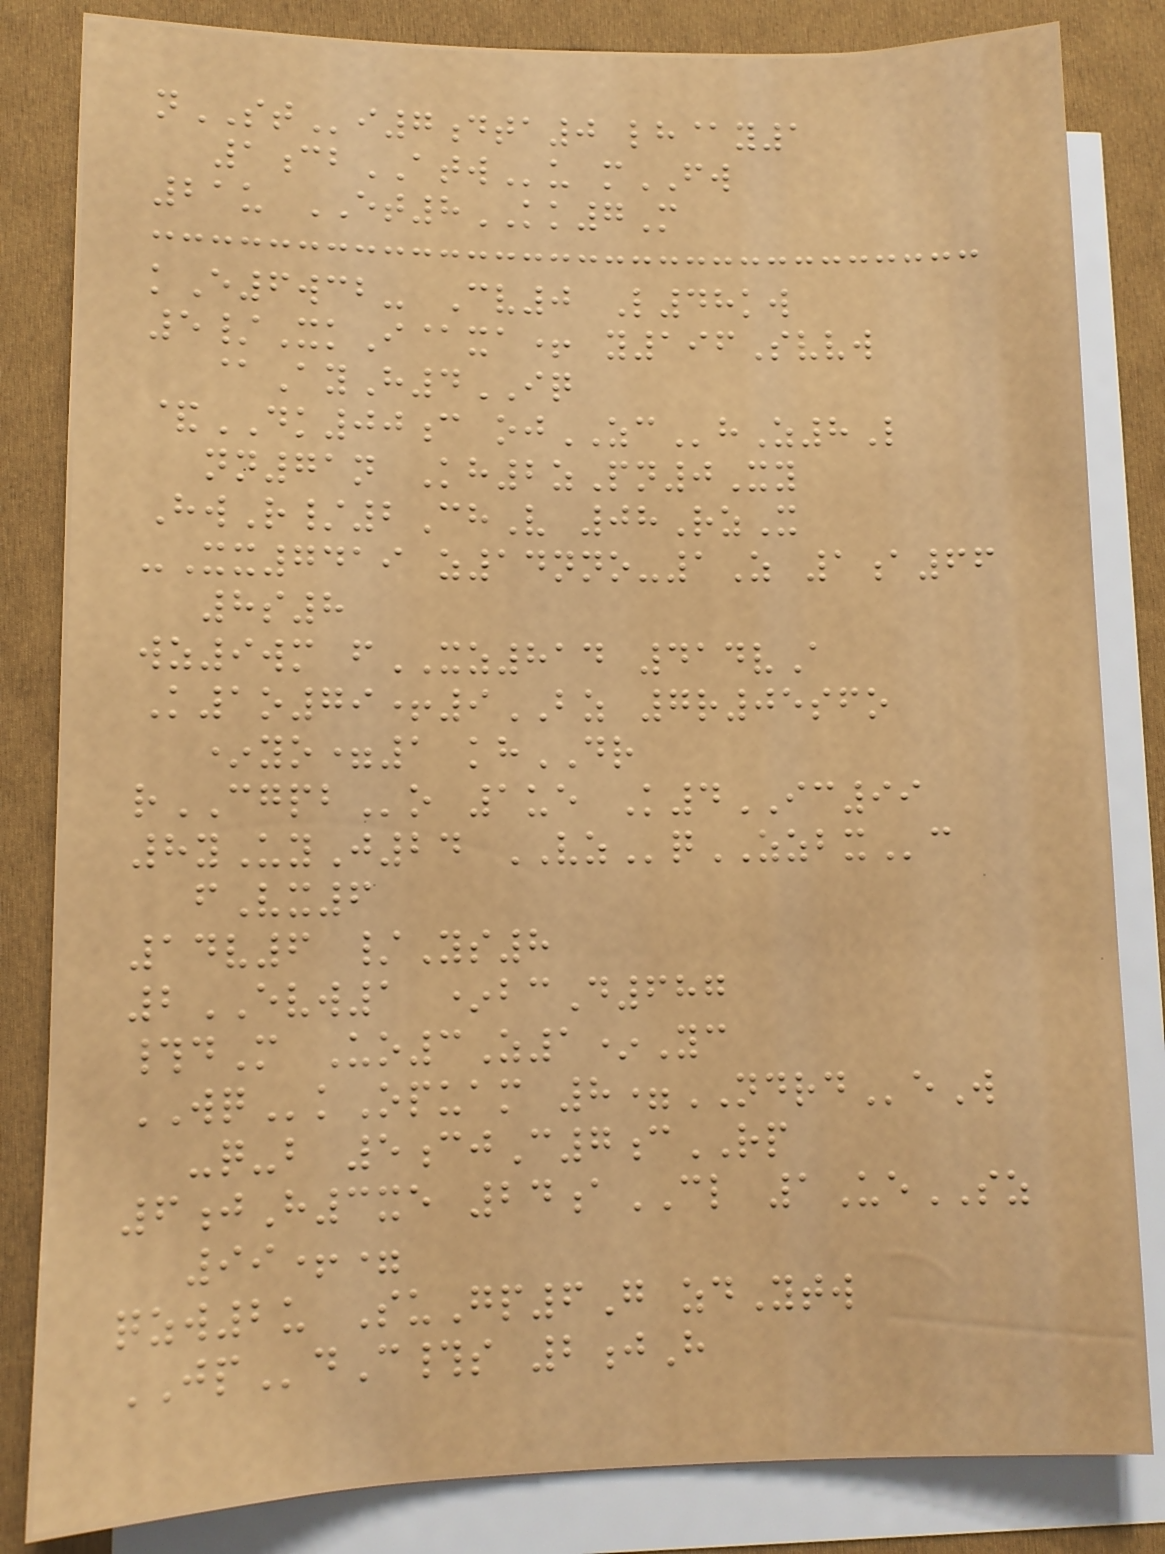nSTi7dta0 lh@y1
1cbATWu mFW
21u ET8KK7M
kE6wcb- Cv0 L48kw
5/XkI@xa+ y196Svvw
@AyH4IQ
&DK00c ojZChZ8L
nn71n Kh2zPn0Xy
HwR/2ChV 08RzX
-Xx7419 z14nno-1Z 1a66
8s8
wz9wm fXZ814 414vA
K1o79+9BZ 7r05sfo
*yo=1 khDR
rCGPBo 1ue K4IC99
8yUyJ24 VZqZZBXc
fVx6
14v6 /Ys8
2EVW1 *bcD687
#dM Uo3Z1*Yc
WQkOpuam 8=NDRDeW
-q-b 5cjC7cRP
6jH3xe 24aCL 1UeSZ
99+=
qzw2u SuGp6G zdYtw
JPdC#s 2jH
